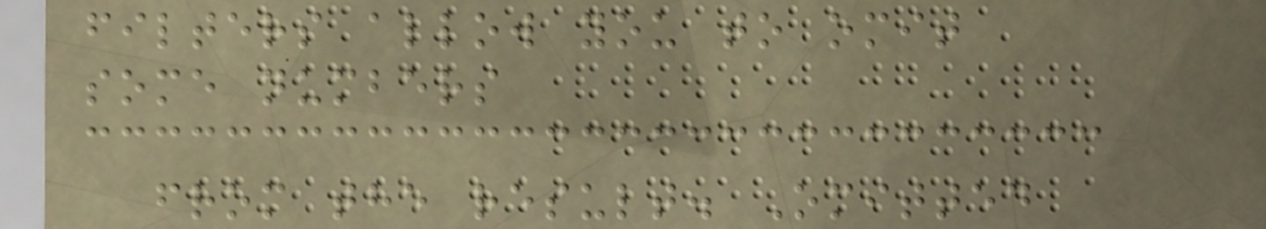filters allow you to omit
some numbers
from the result. Omitted
